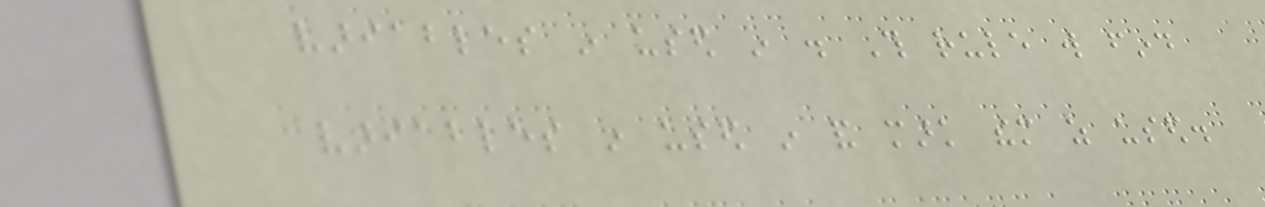variables in used in . This rule will find
variables in used in and mark them as used.
